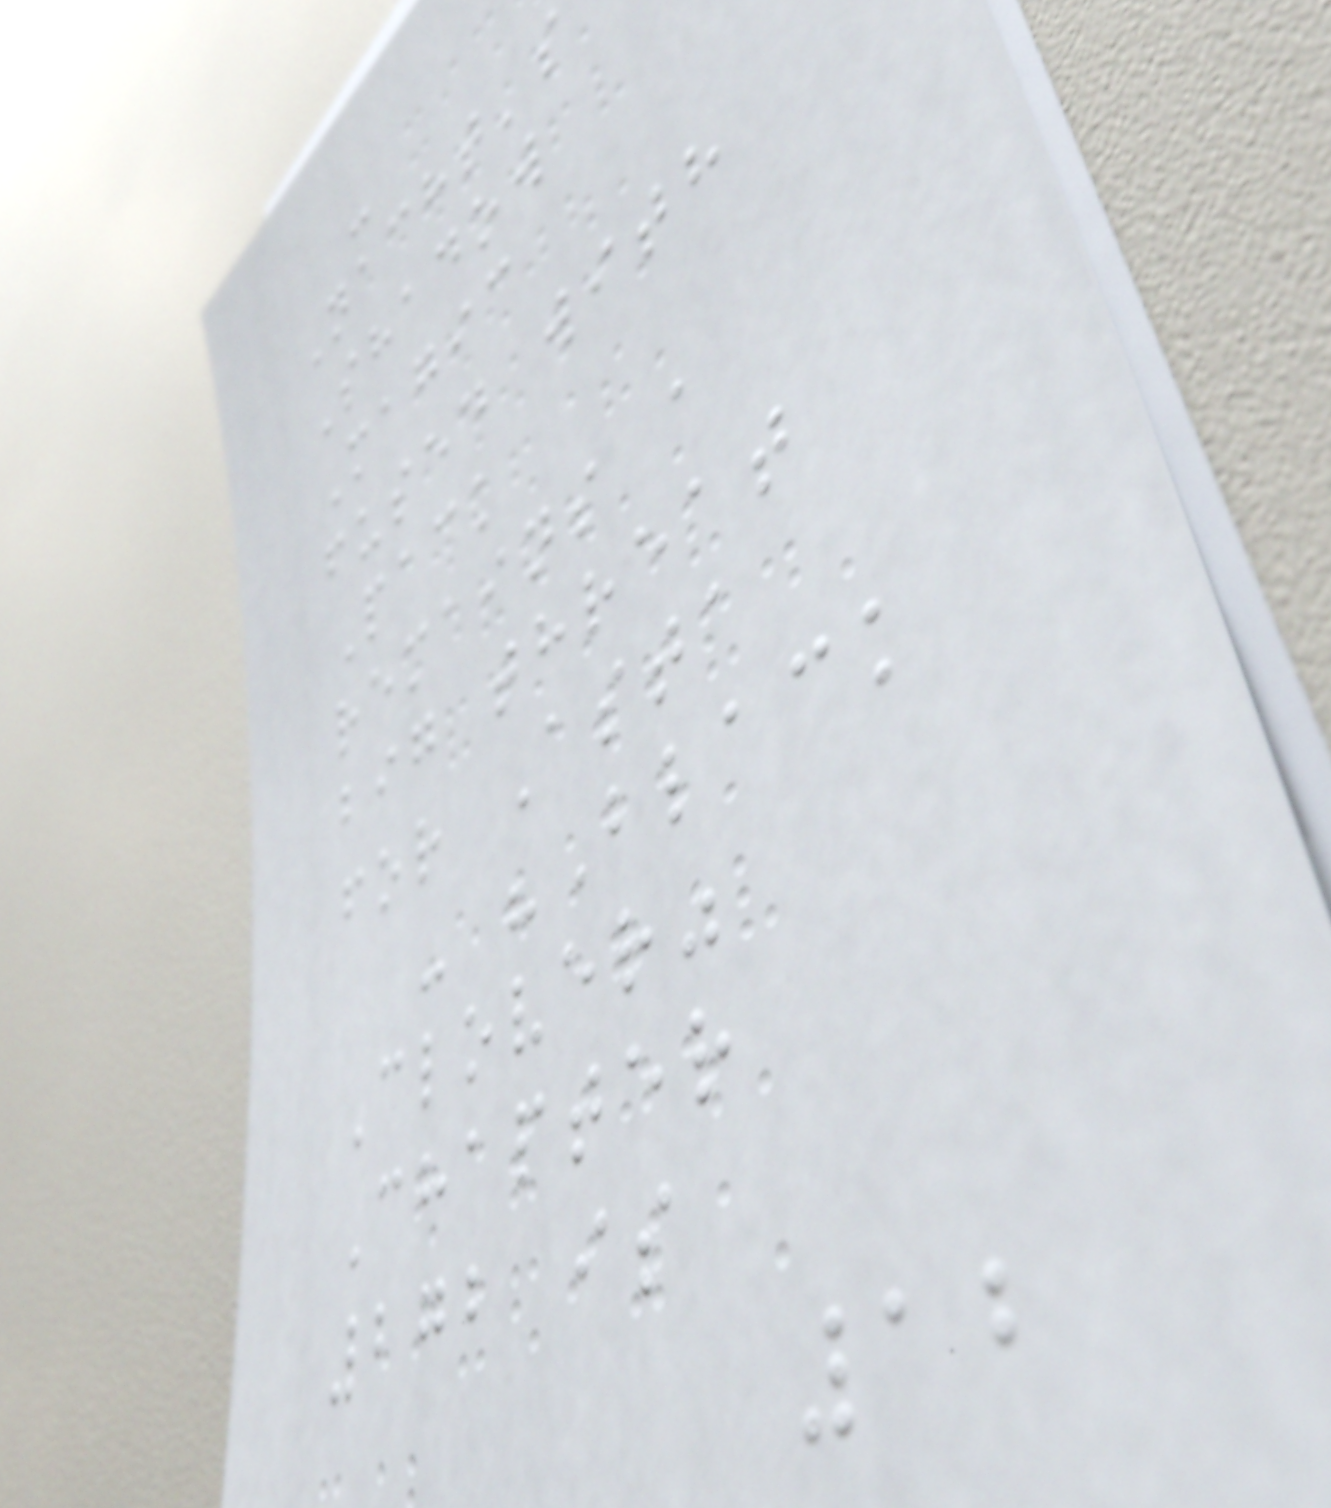-
Nacht's
Shadow
Magic
fused with
Pack
remains a
big threat
for Asta
- "Black
Clover"
Chapter
272 is
12
